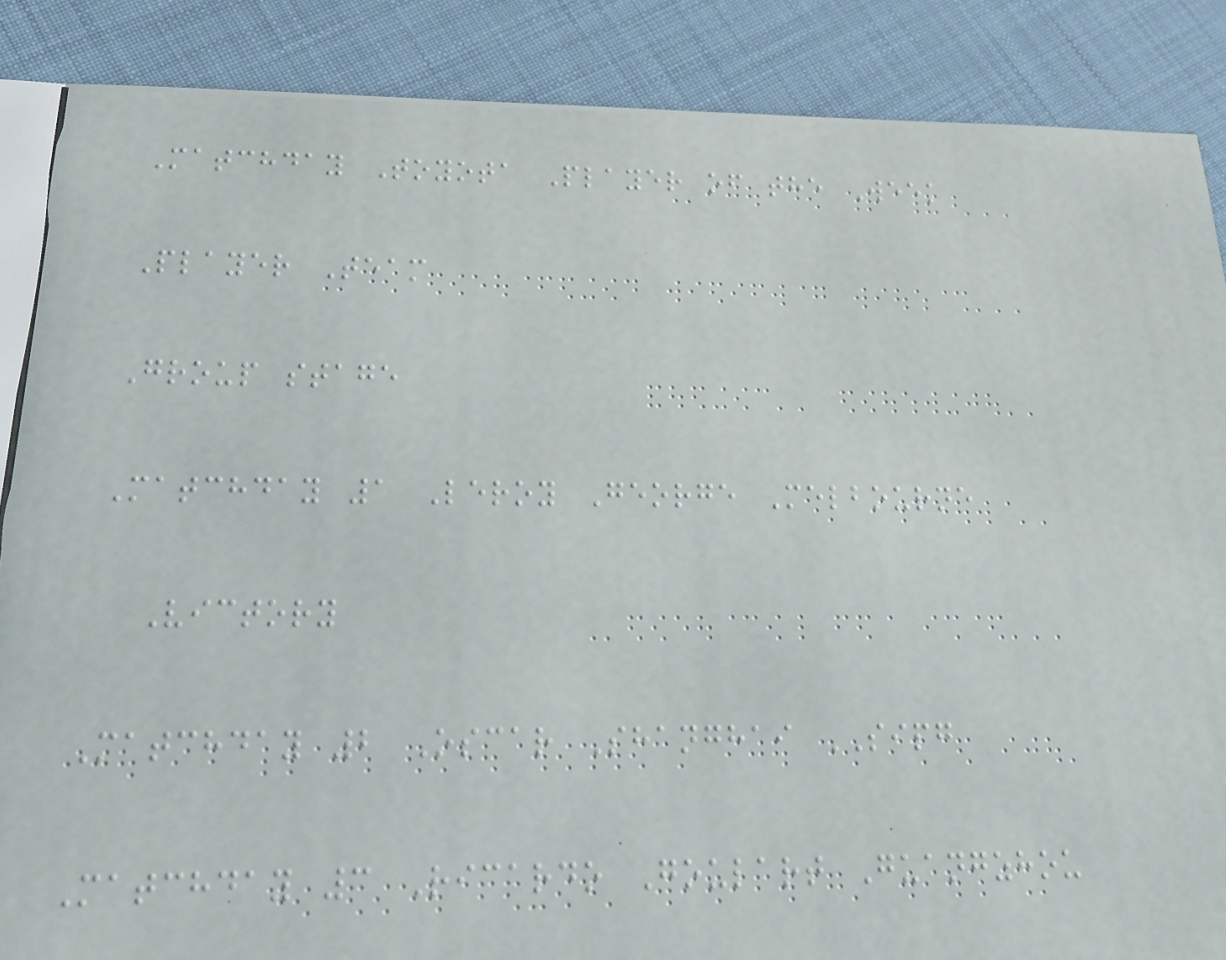Matchday Toyota Player of the Week
Player Team
Group stage
Matchday 1 Leroy George Melbourne
Victory
Matchday 2 Oscar Shanghai SIPG
Matchday 3 Ricardo Goulart Guangzhou
